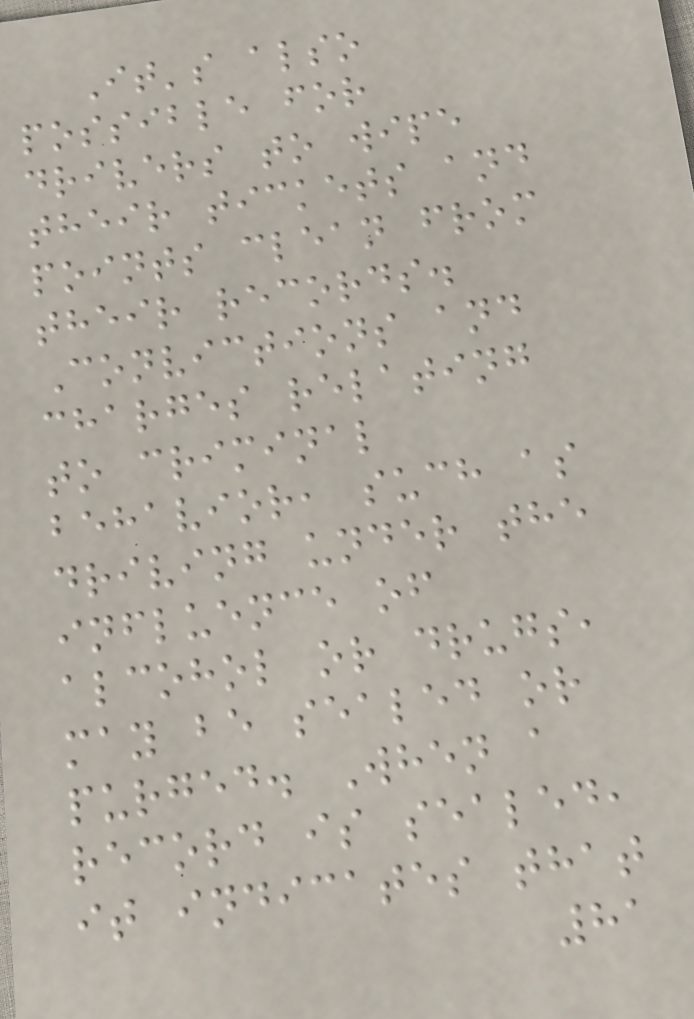It's also
possible for
drivers to wipe
their tickets and
points clean from
their records.
Convictions and
charges relating
to criminal
behavior, such as
driving under the
influence of
alcohol or drugs,
may be sealed or
purged. When a
record is sealed,
it indicates that
81
